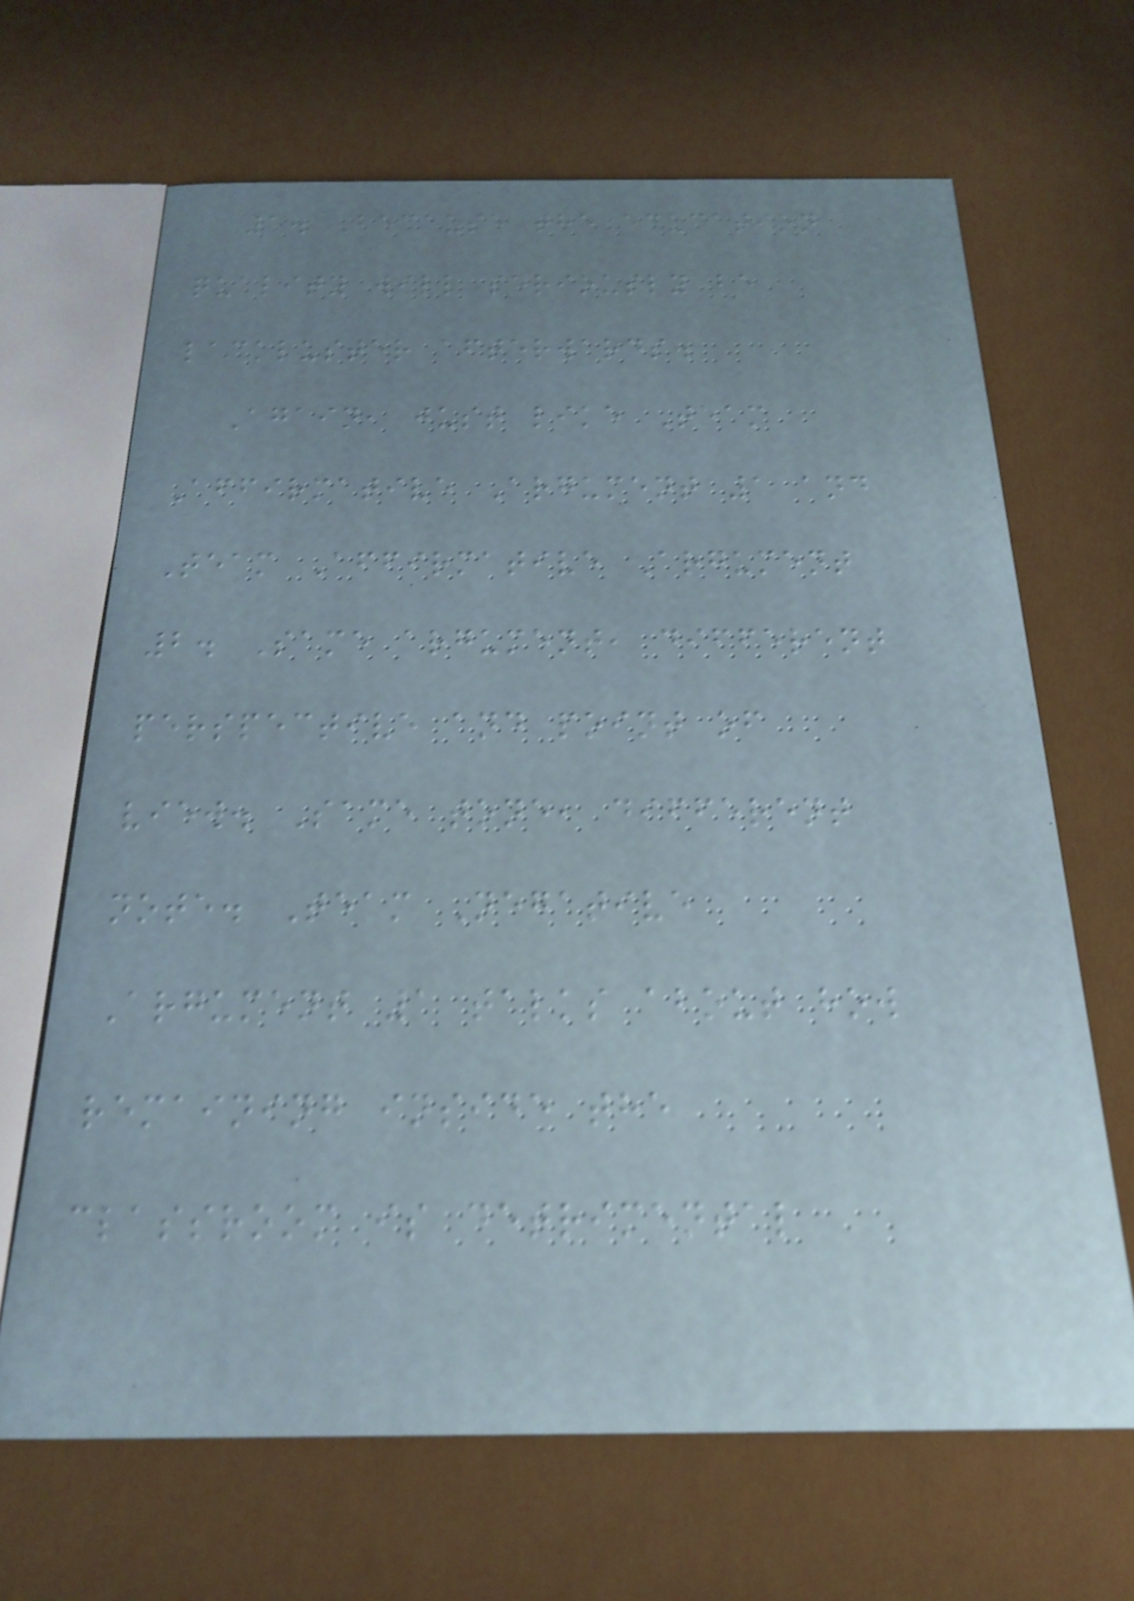1. Because the education
quality will seriously be
lackluster afterwards.
Again, just like Team
Affirmative Argument 1 and
Team Affirmative Argument
2. Same argument, different
perspective and point of
view. Same tone, different
note. Team Negative
Argument 1 talks about how
remaining inside the
classroom is detrimental
